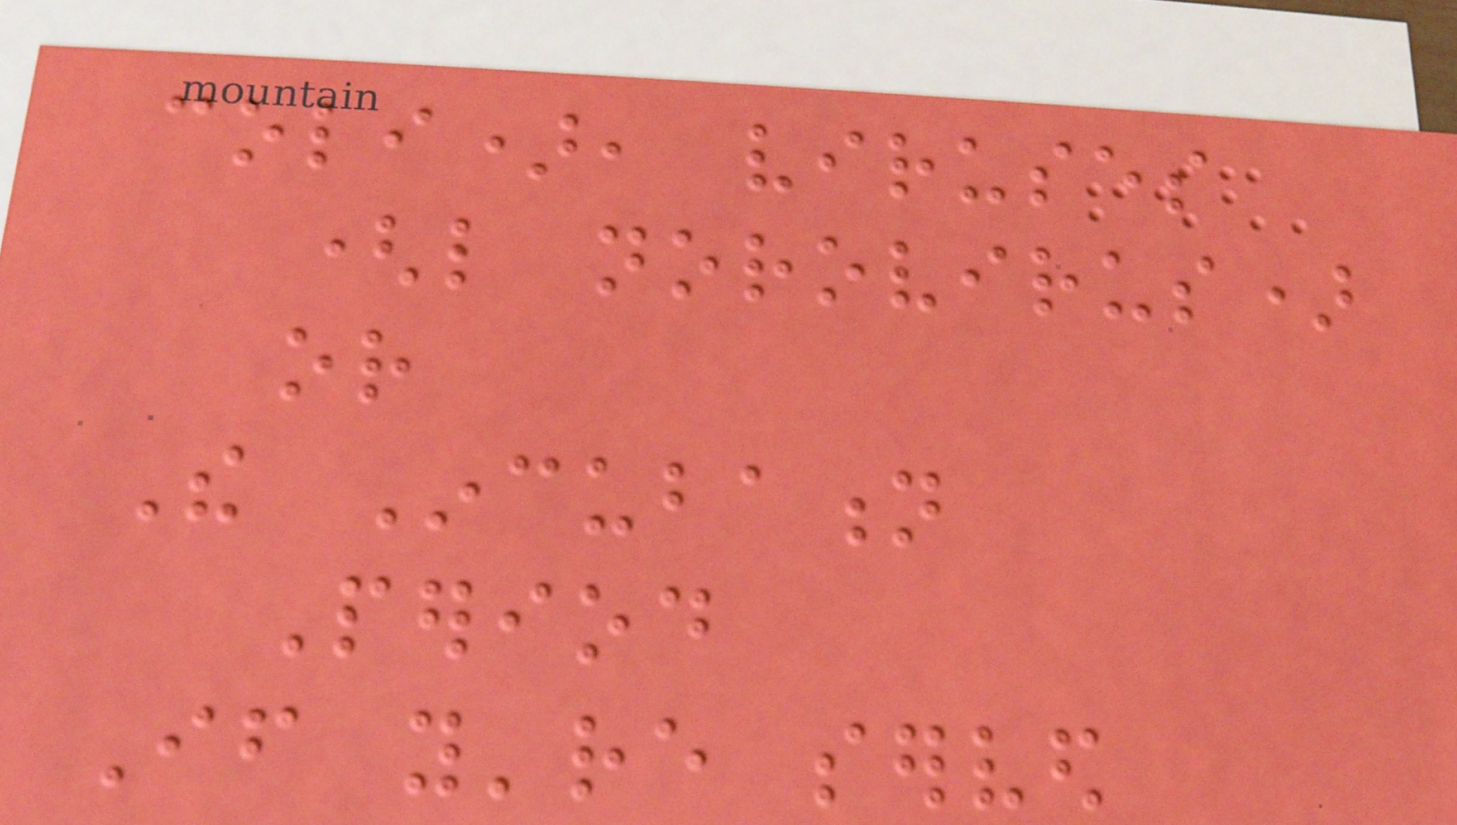coli), viruses
(like norovirus)
or
The Incubation
Period
If you're served
